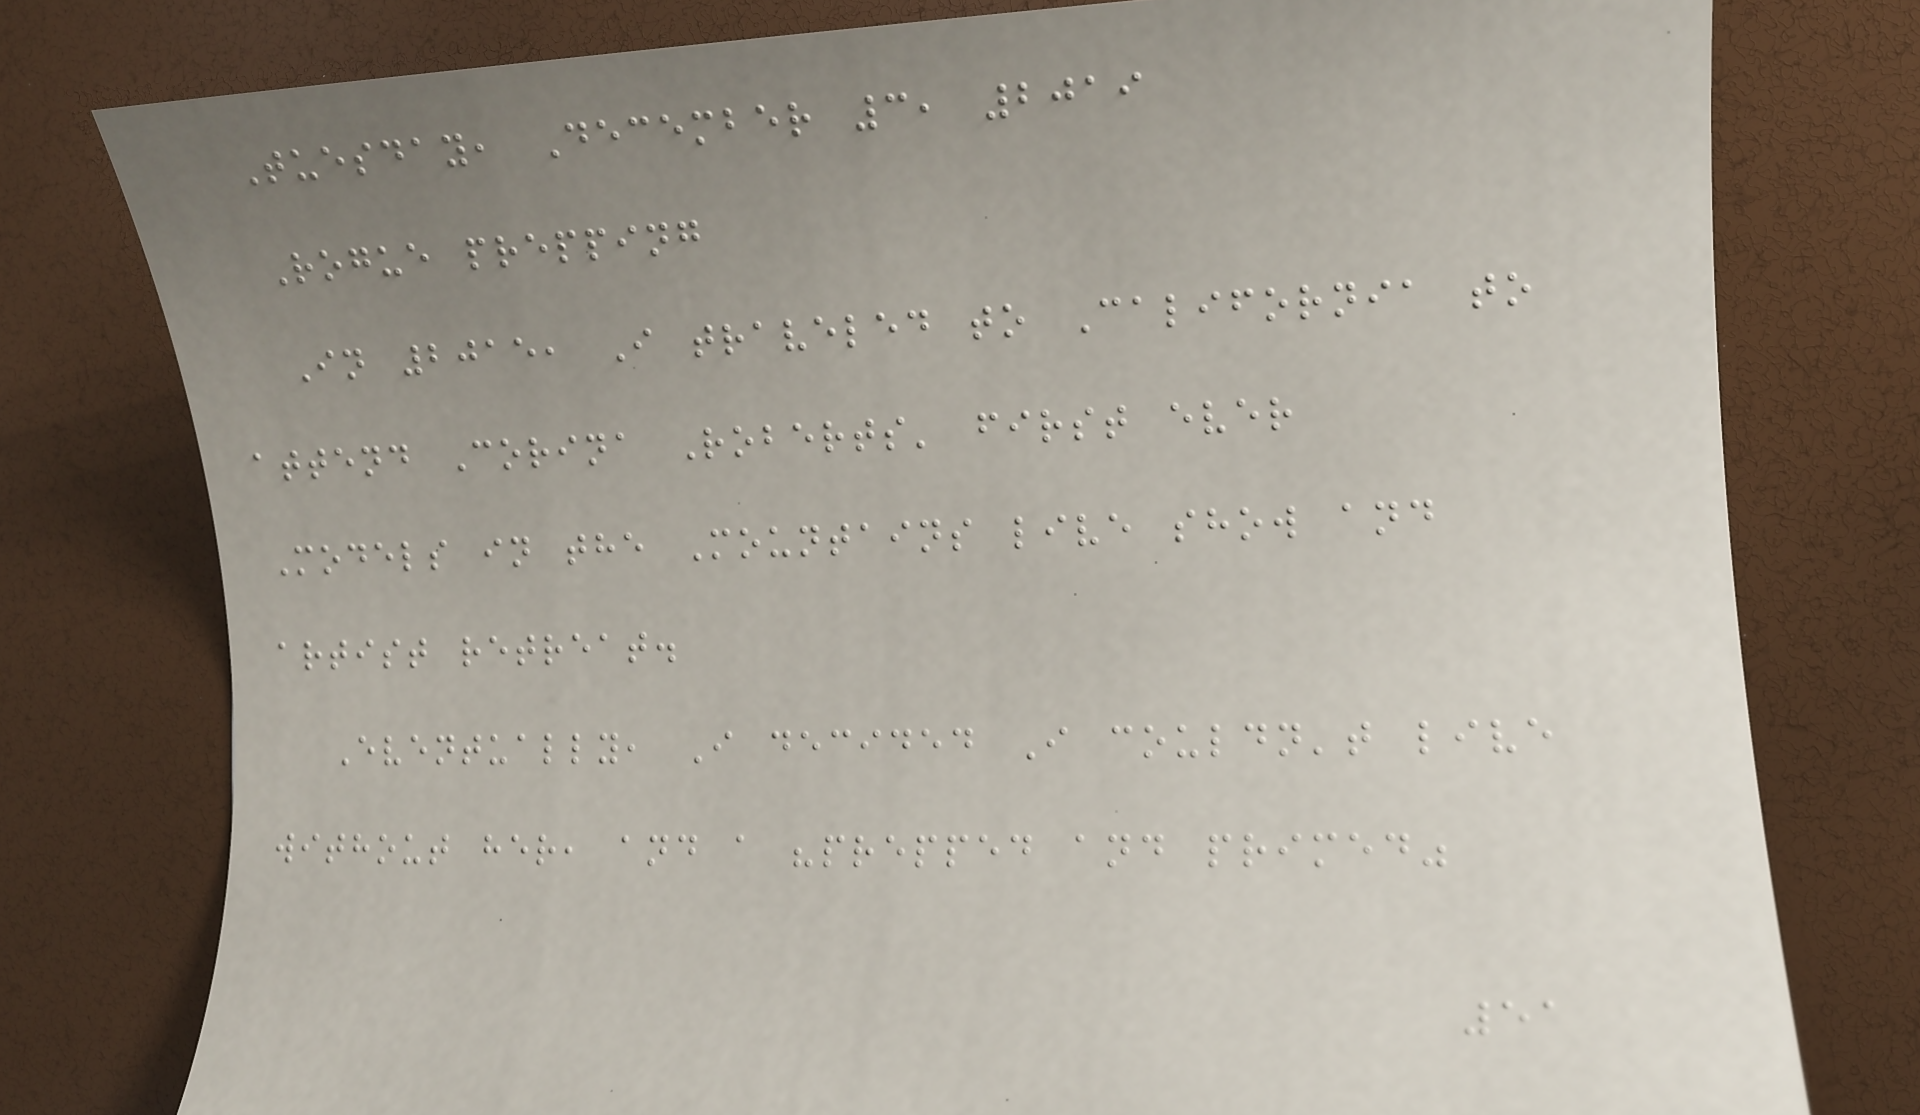Tuesday, December 3, 2019
Rogue prepping
In 2015, I traveled to California to
attend Corina Roberts' first ever
Models in the Mountains live show and
artist retreat.
Eventually, I decided I couldn't live
without her, and a "prepped and primed"
51
